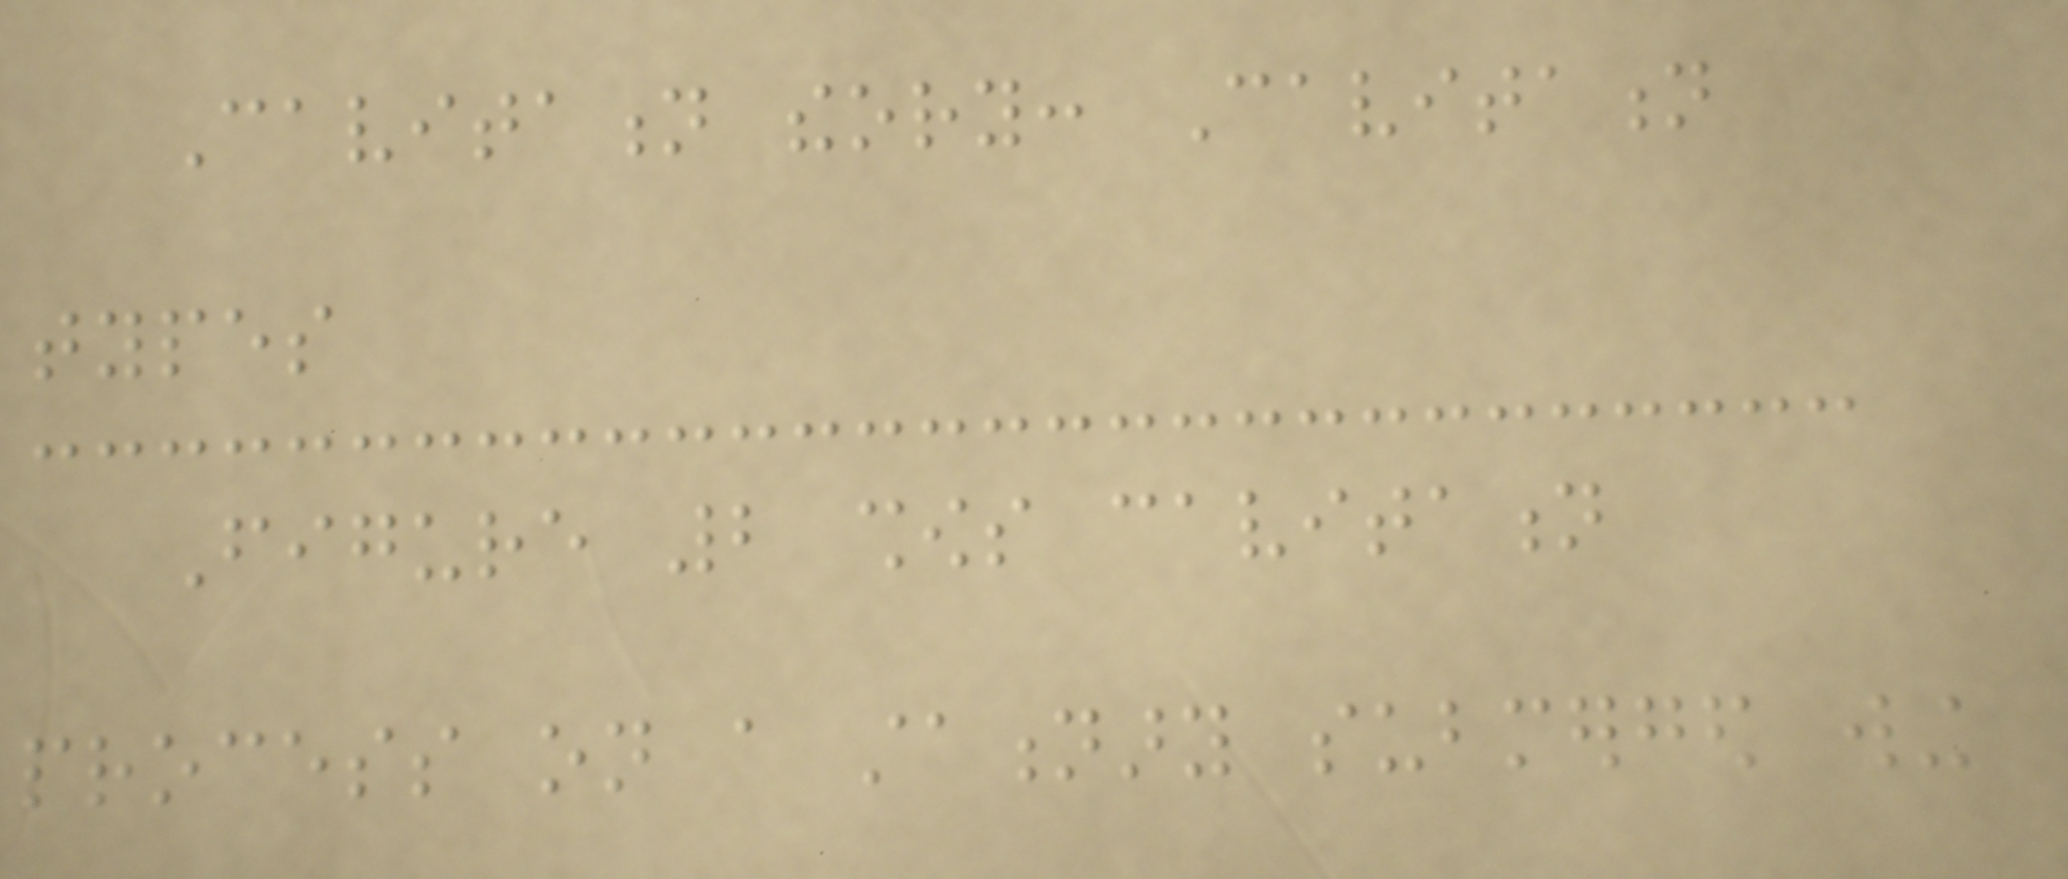Cavitation theory: Cavitation
types
Figure 2 shows cavitation
process on a stationary submerged wing
